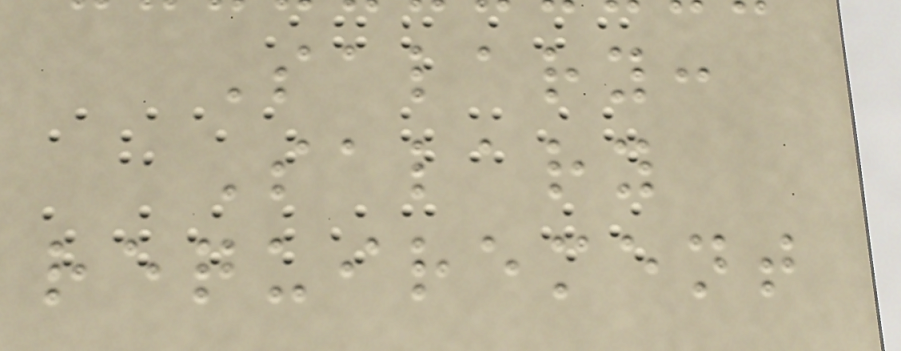Salary:
Salary
requirement
